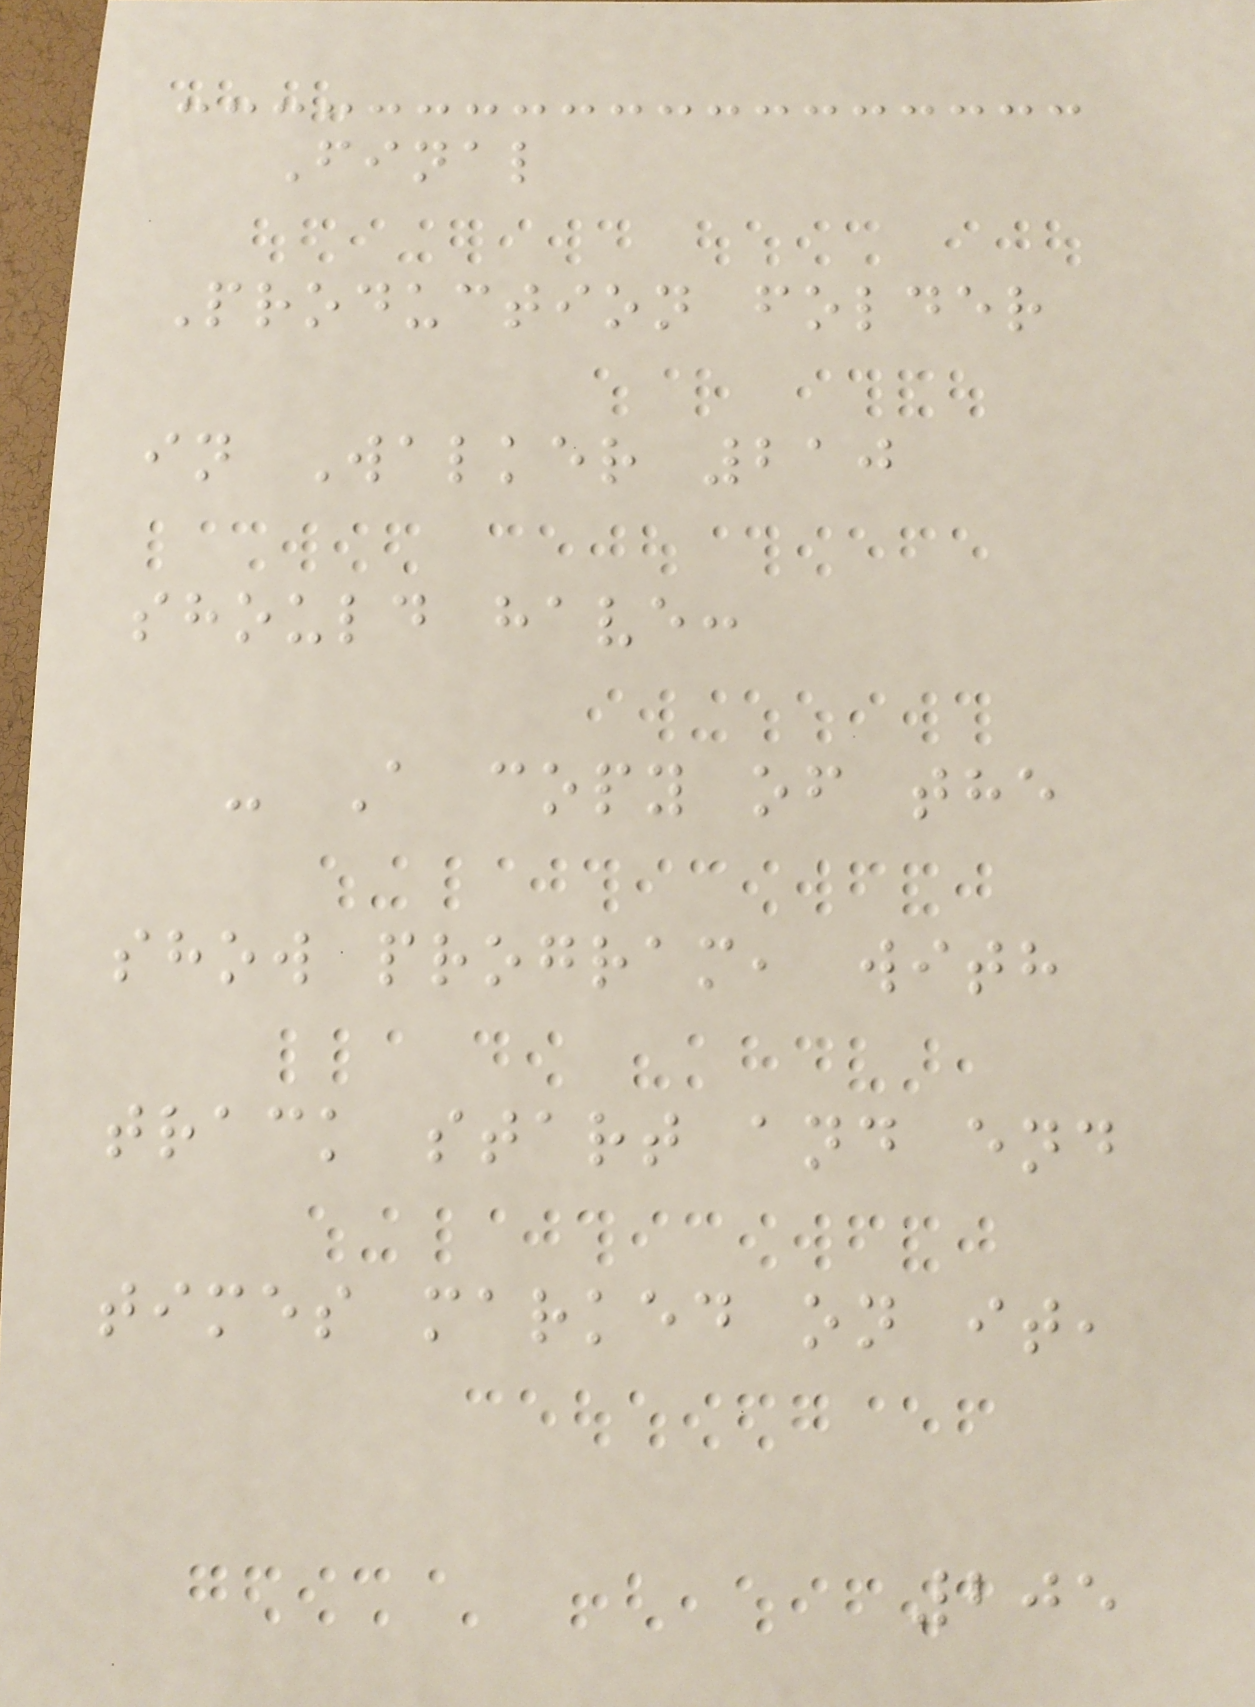Final
Production folder
in Walker 210
should have:
- A copy of the
show program, with
track start and end
times marked on it,
205
